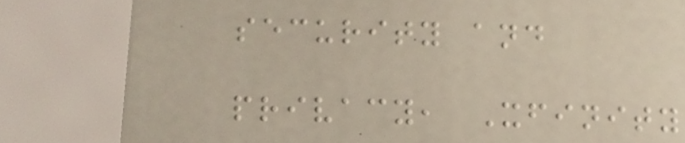security and
privacy, Xfinity
